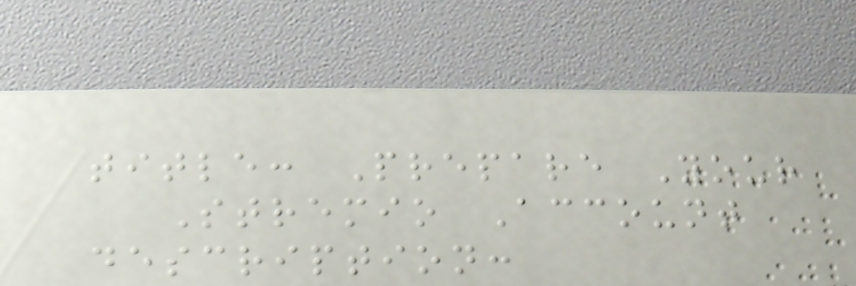title: Prepare Your
Stremio Account
description:
